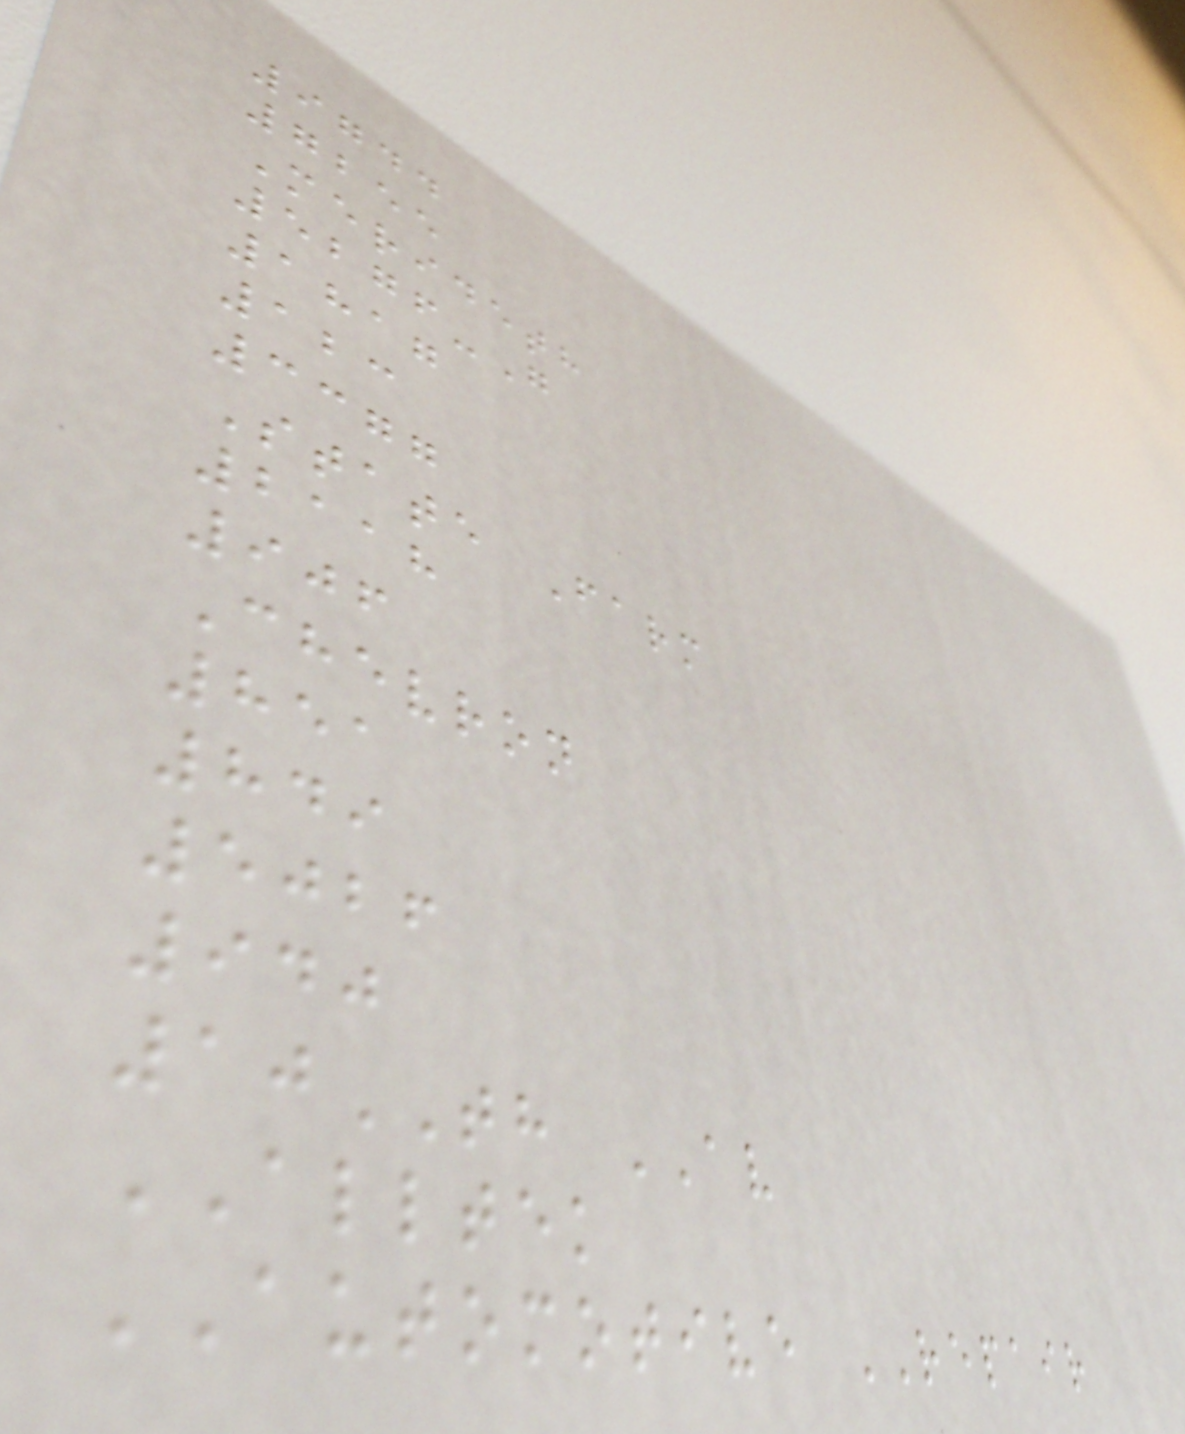9744
7255
Merideth
5276-G
1817
123
3377
State Farm
2118
906
Chevron
851
849
5026
940
10TH AV
ALLTEK
AUTOMOTIVE REPAIR
